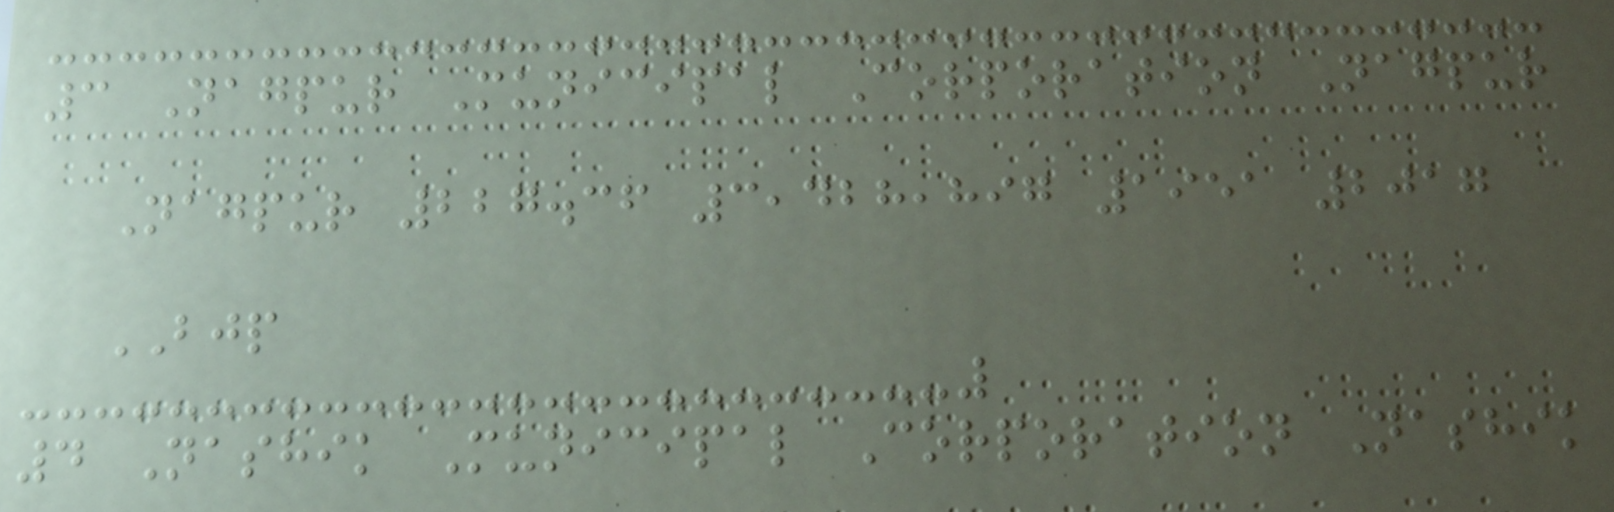3 Nagpur Municipal Corporation Nagpur
Nagpur 227.36 3,428,897 1951 2017
BJP
4 Nashik Municipal Corporation Nashik
